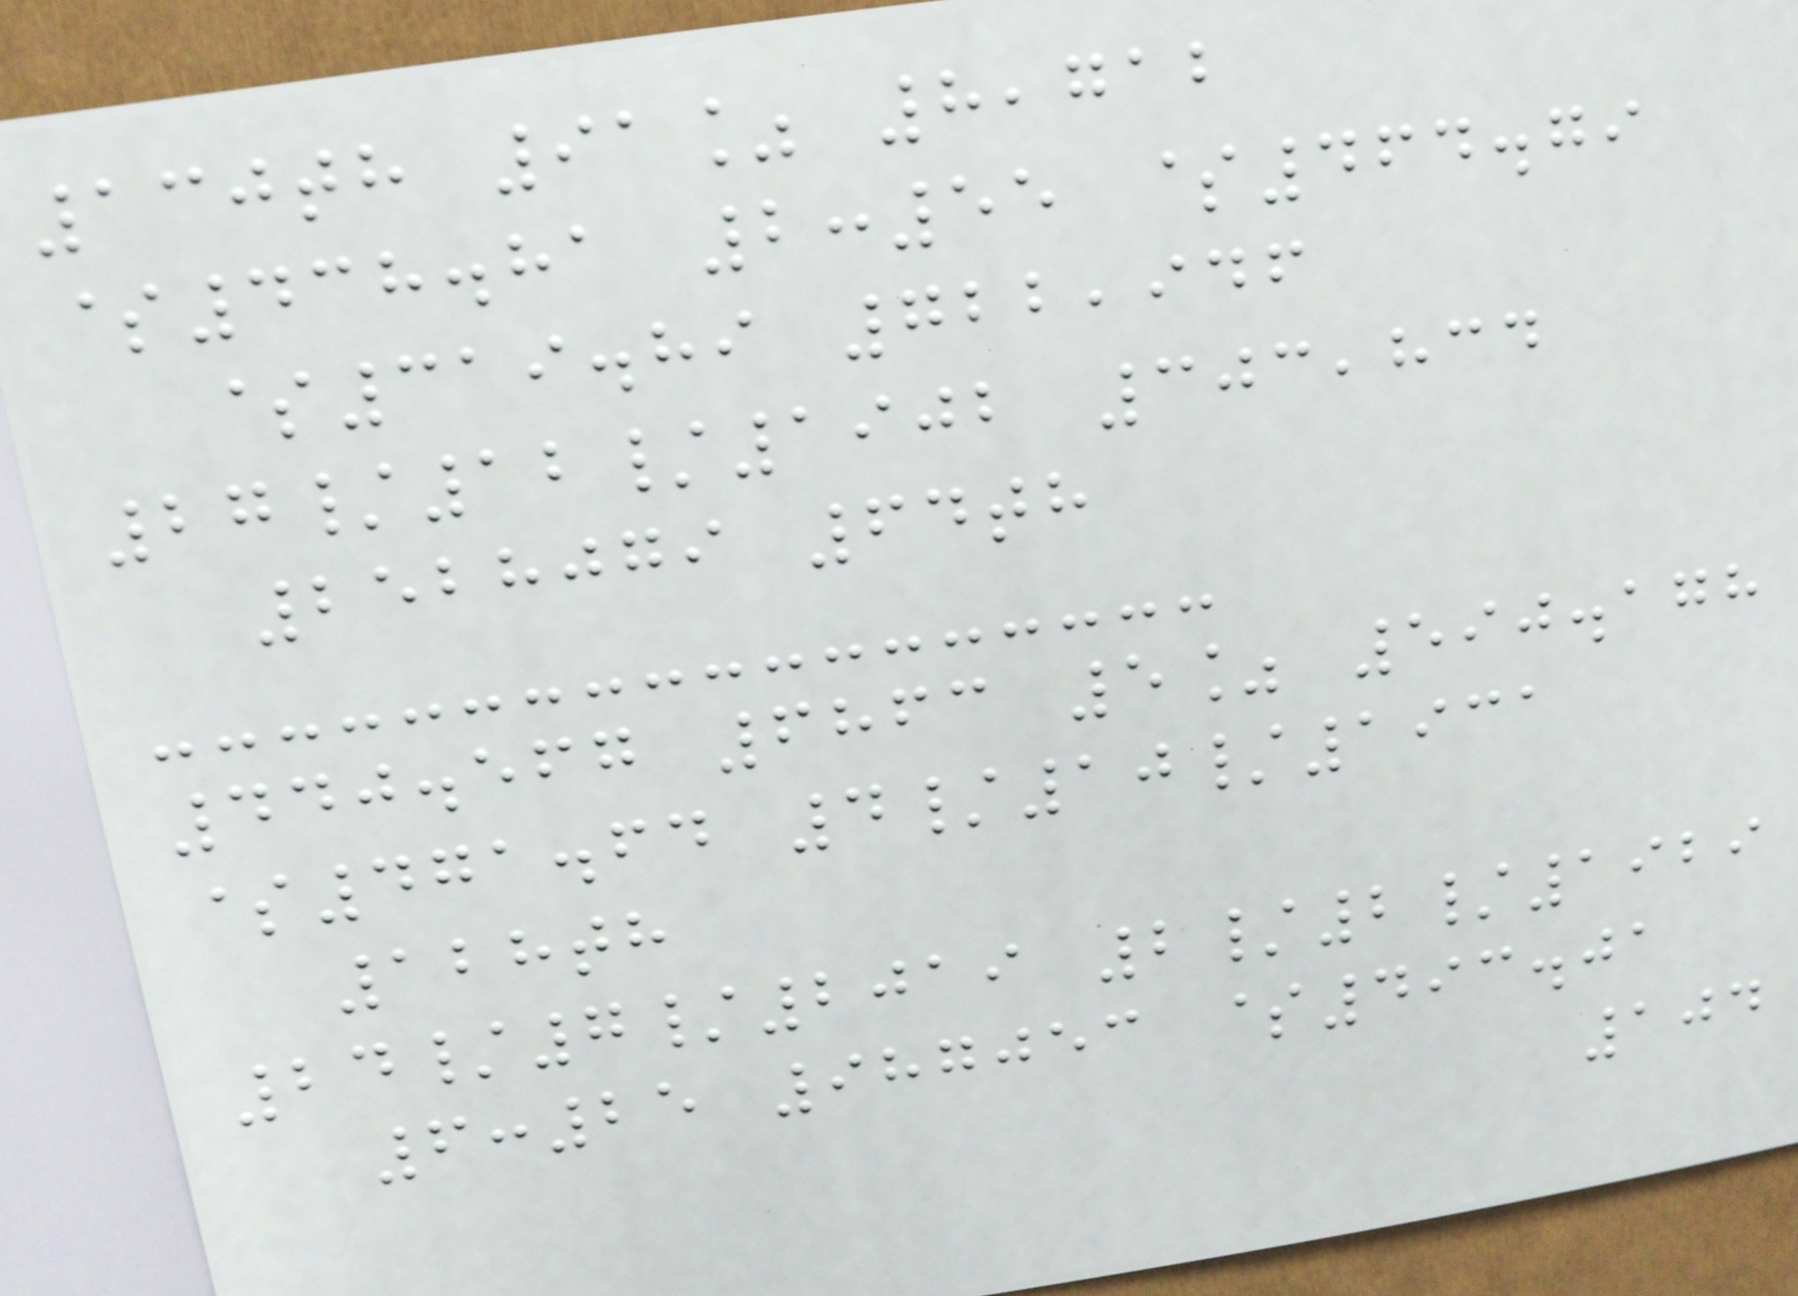130th 91% 8,712
$438.81 2:55 $464.79
$319.89 722,946
27/12/1902 303,834
2528079 64th
440.567 6863 5% 590.178
$471.64 4/10/1931
128th
24/7/2019 2/2/1929
6:25 987053 $493.01
104
